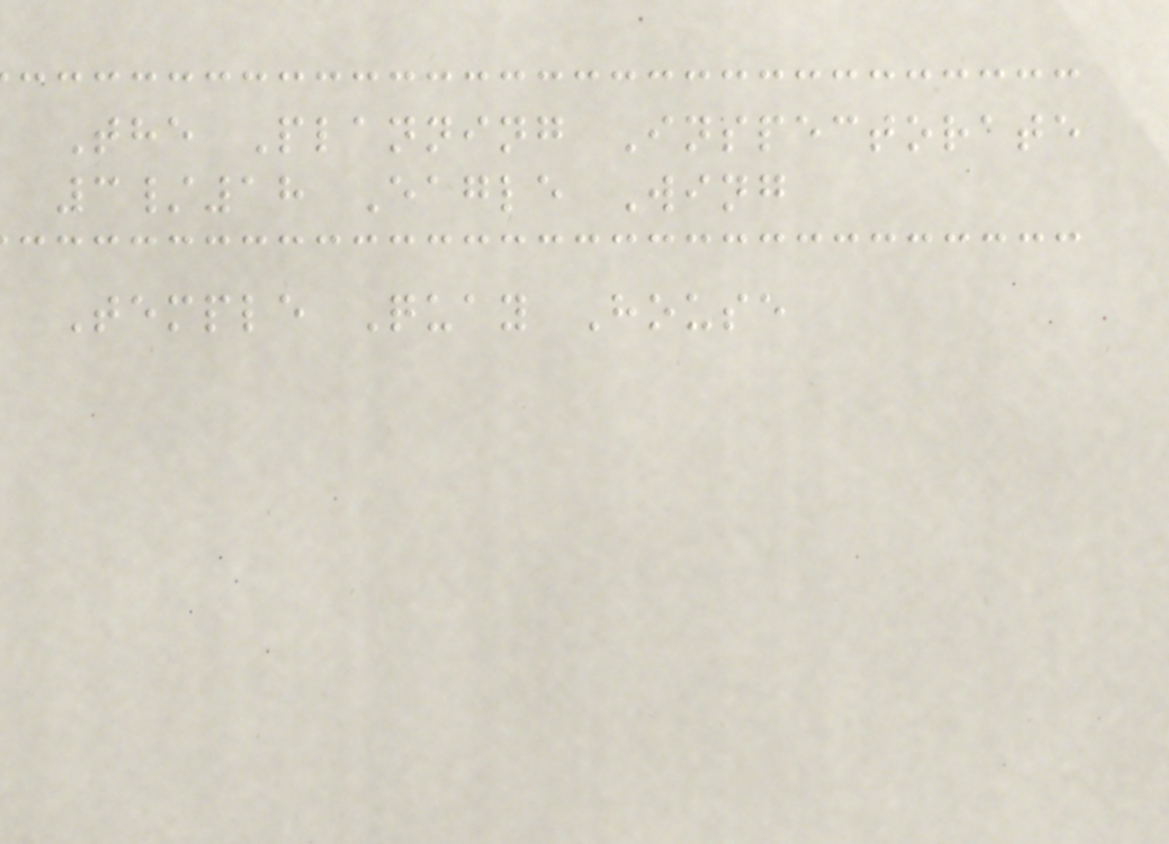The Planning Inspectorate
3/18 Eagle Wing
Temple Quay House
